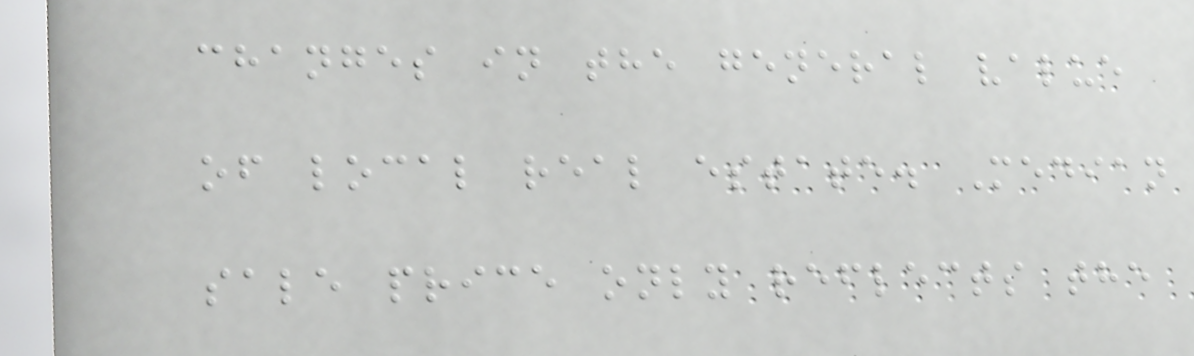changes in the general value
of local real estate. Median
sale price only reflects the
